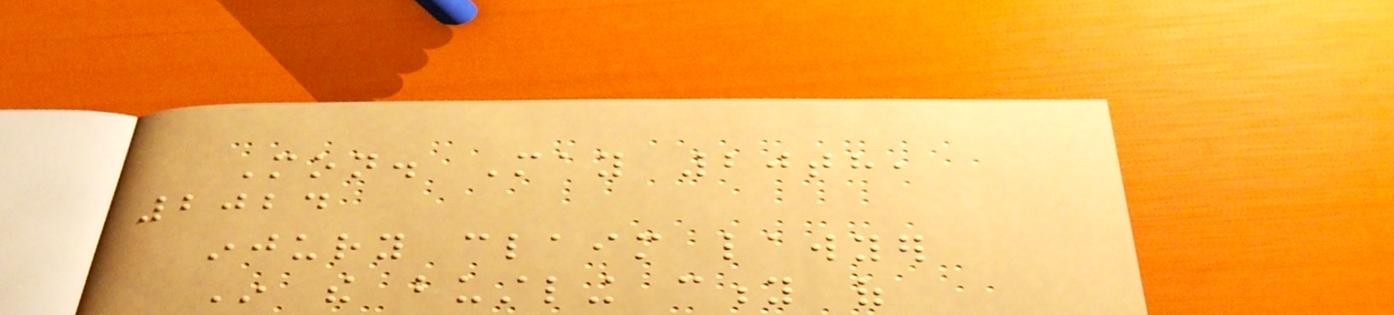Mon. May 20th,
2024
injury claim lawyer
In the bustling city of
